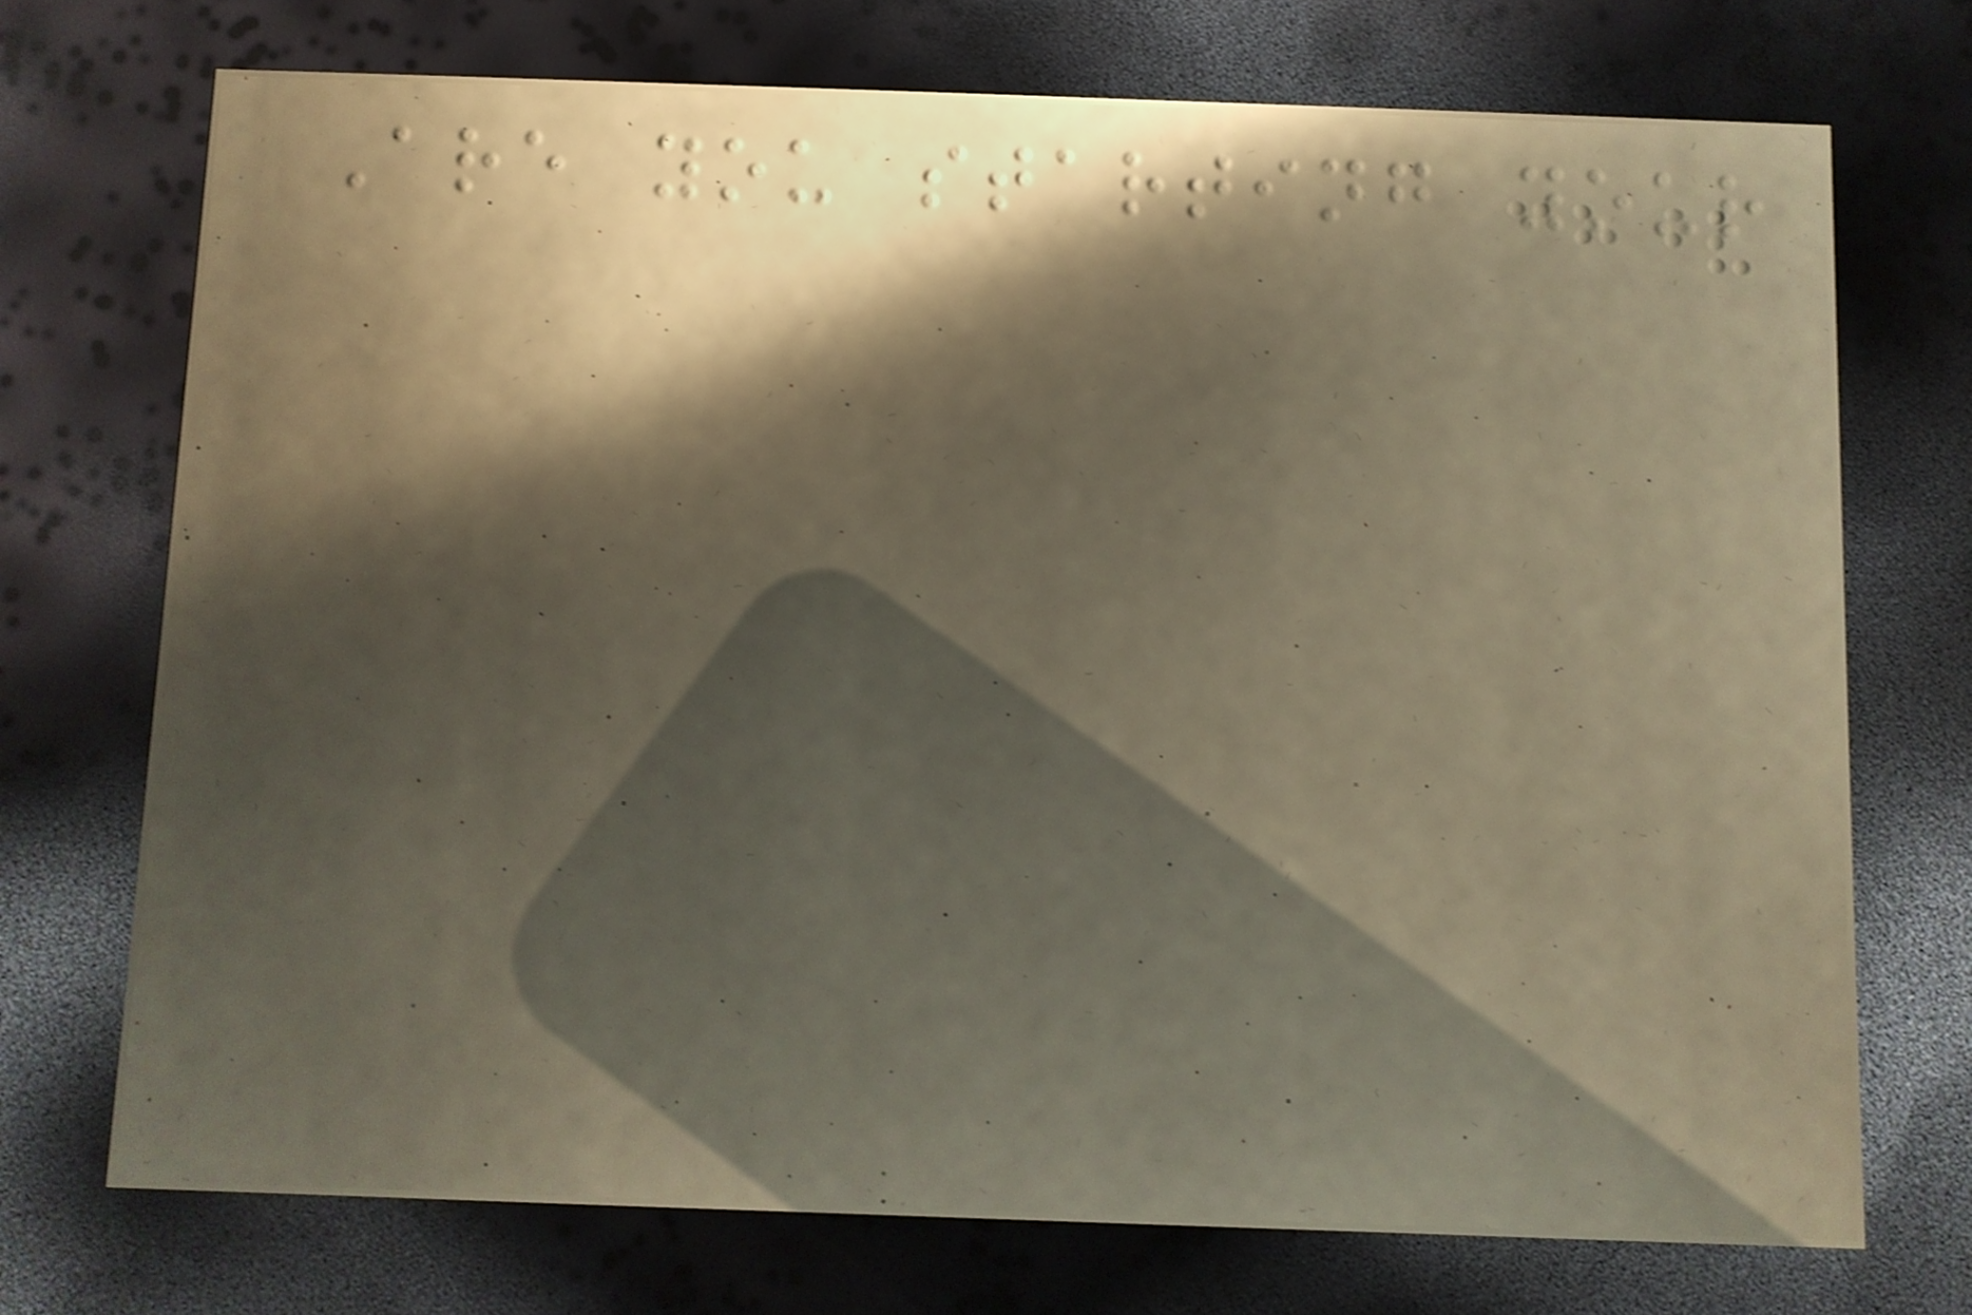Are you starting your
